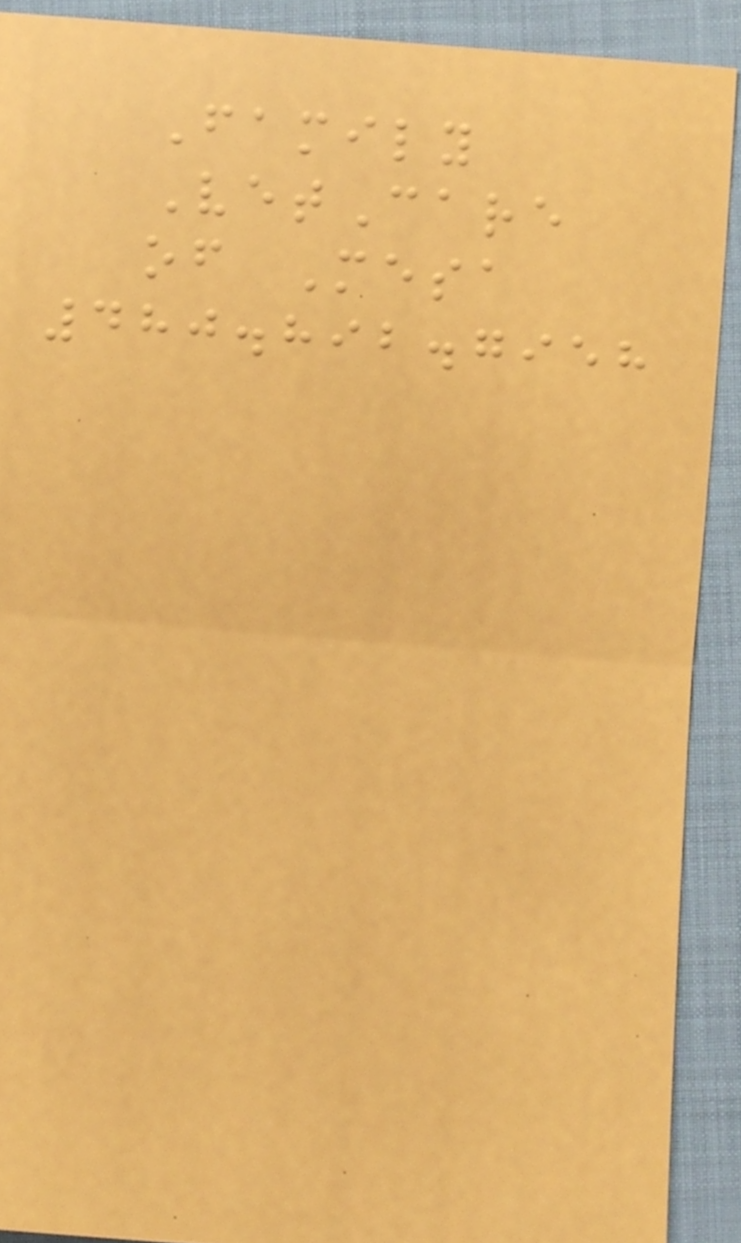Family
VetCare
of Mesa
480.892.7958
